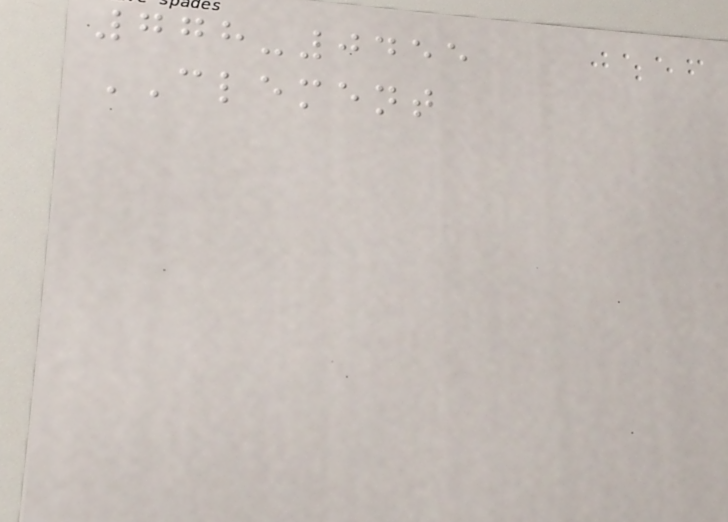778-0455
CLEMENT
